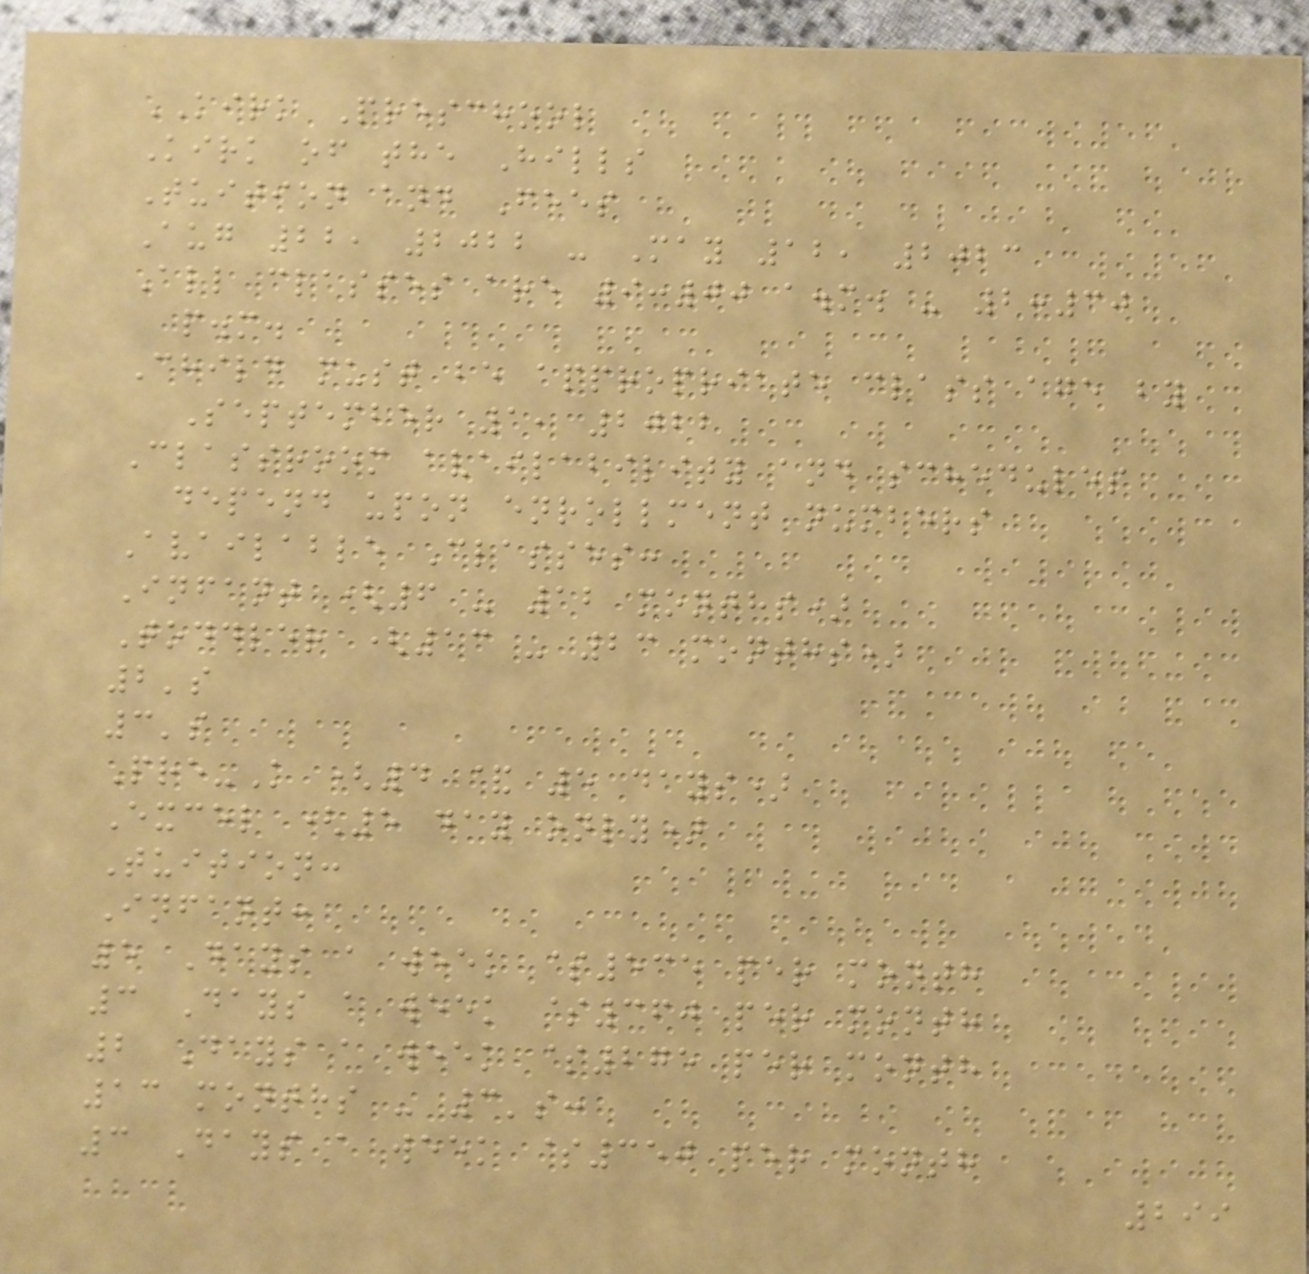KIRK Preschool
Kirk of the Hills
Tuition and Fees
Aug 22, 2022 - May 12, 2023
All classes are 9:00 a.m. - 2:30
p.m.
Child must be appropriate class age by
September 1, 2022
Classroom availability and schedules
depend upon enrollment numbers
Available Classes:
Infant (6 - 12 months)
Toddler (13 - 23 months)
2's
3's
Pre-K (4 & 5 days)
Excel (5 day only)
Tuition:
Infant:
5 Days a week $535 per month
3 Days a week $360 per month
2 Days a week $275 per month
13 months - 3's:
3 Days a week $350 per month
299
